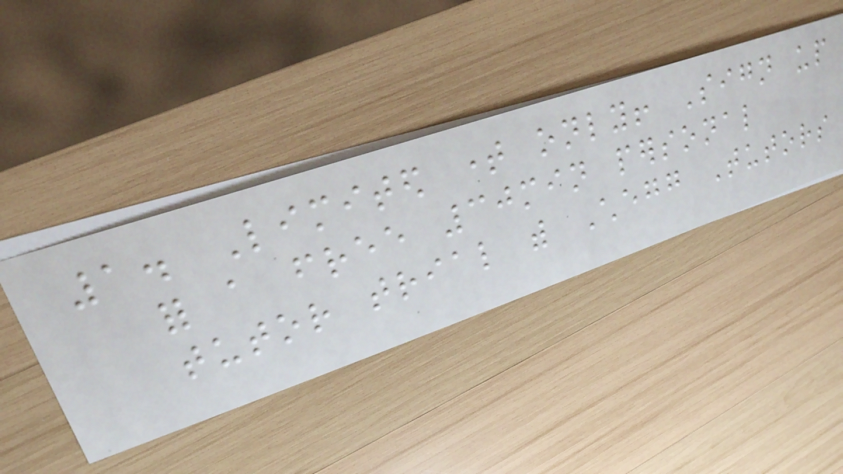1. Limited time only! Sign up
for a free 30min personal
tutor trial with Chegg Tutors
